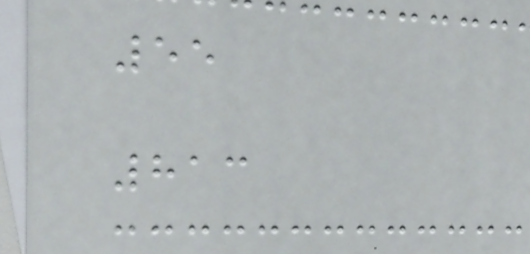55
813
